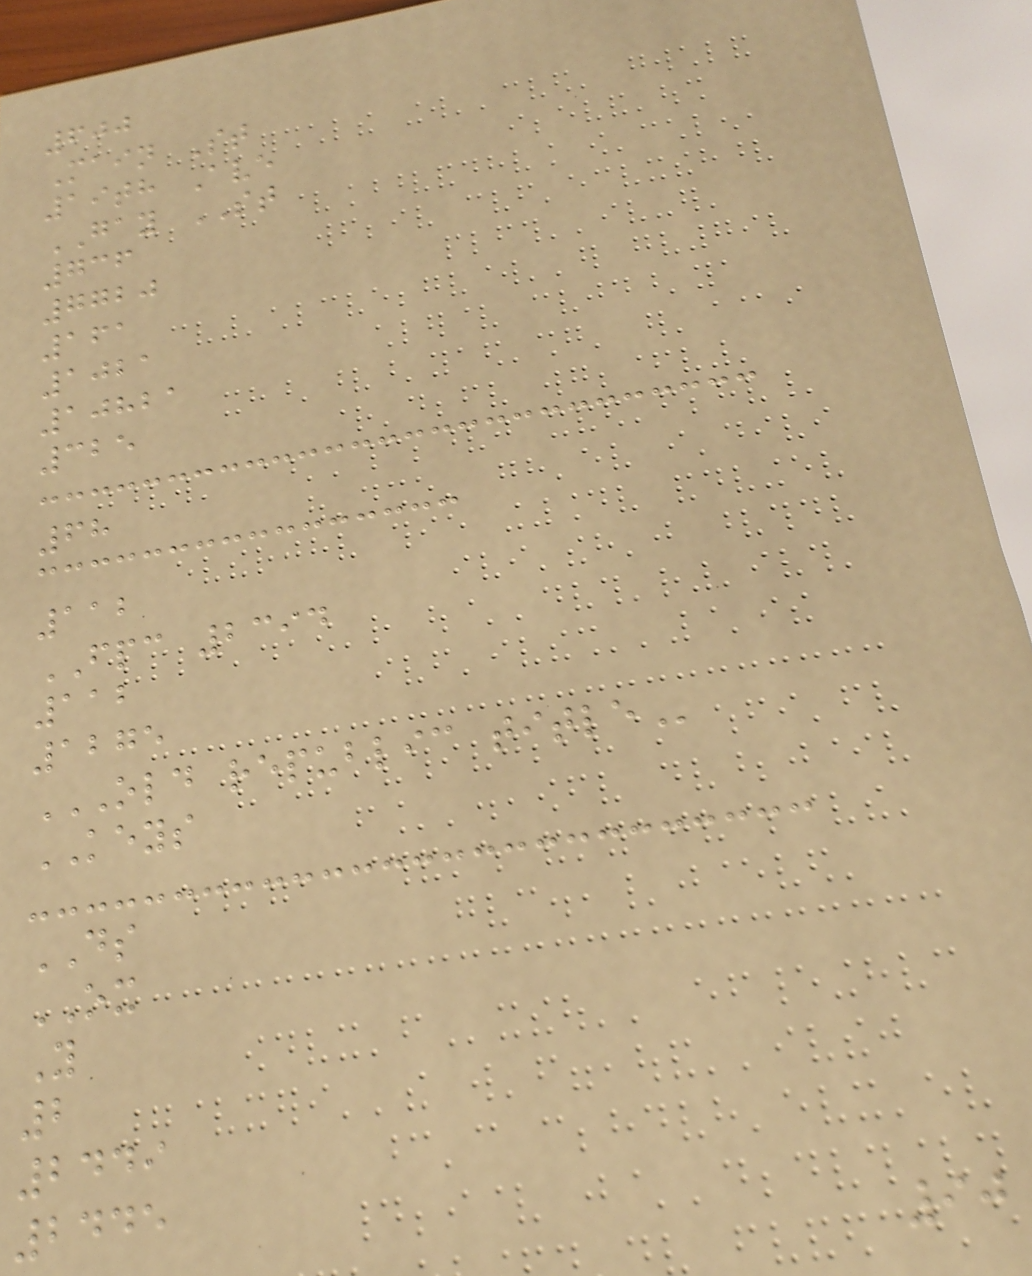600
Main St
19th Ave
GAY ST
736
7720
161
1021
10821
325
68
112
FPC 2394
112
1275
OLD REPUBLIC TITLE
KEYS
DS
OX
Y
2
2449
2445
90
